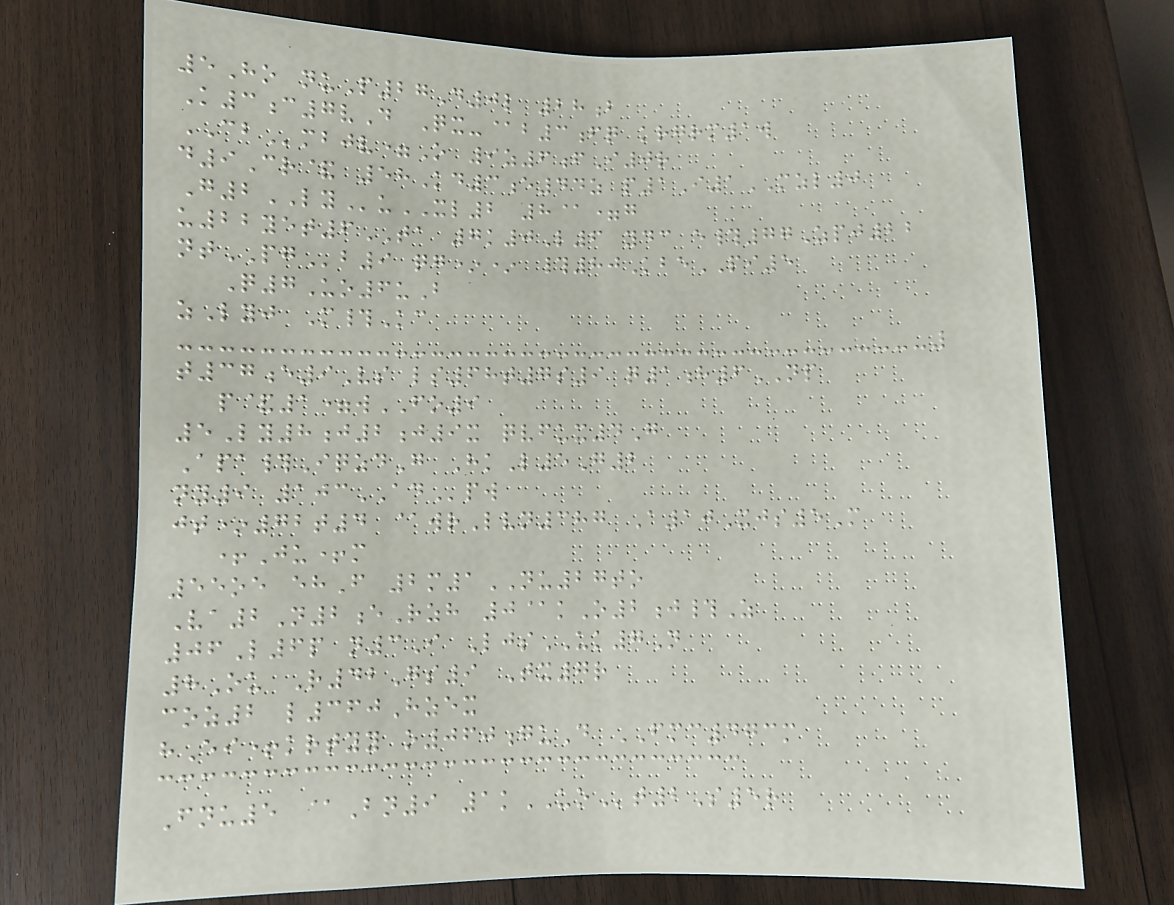5Ho nuP27D0l 28b
K3c7vD Qx-@b3fq krgrm1w
CBmbjv=O 9z6fI0r
d9Cr& 58Kd3e44z p1I1MZL0
G2LYuXL2 8@=g
u22yet6TA 7k0L6 ydc e#77Zpj22
ntPGb9 qg** #80KbePI5
Q7Uo6uB
zLyj M#Kc
t37e9Vs ls68t7s9 q1h6NP
p&1=wFO9
5Ly8j2j9x qvfux4G
Apa#IqzdG HkL5G2
ny9 103ADpw
jt*72t4 @wrLvn387 A10Xjs5M
+Ju+m
55oe ehF 2m1NU27to
Va2N2eRzh 0@kO2j#Z
06L6p n3I LjsUK7N
8Ou R42Gs9 Tx7r
coz2 l360Hzex
hEi+krtyy o060guD FMC473m
Fnu5 @Bn9 1kUOt2S5r
